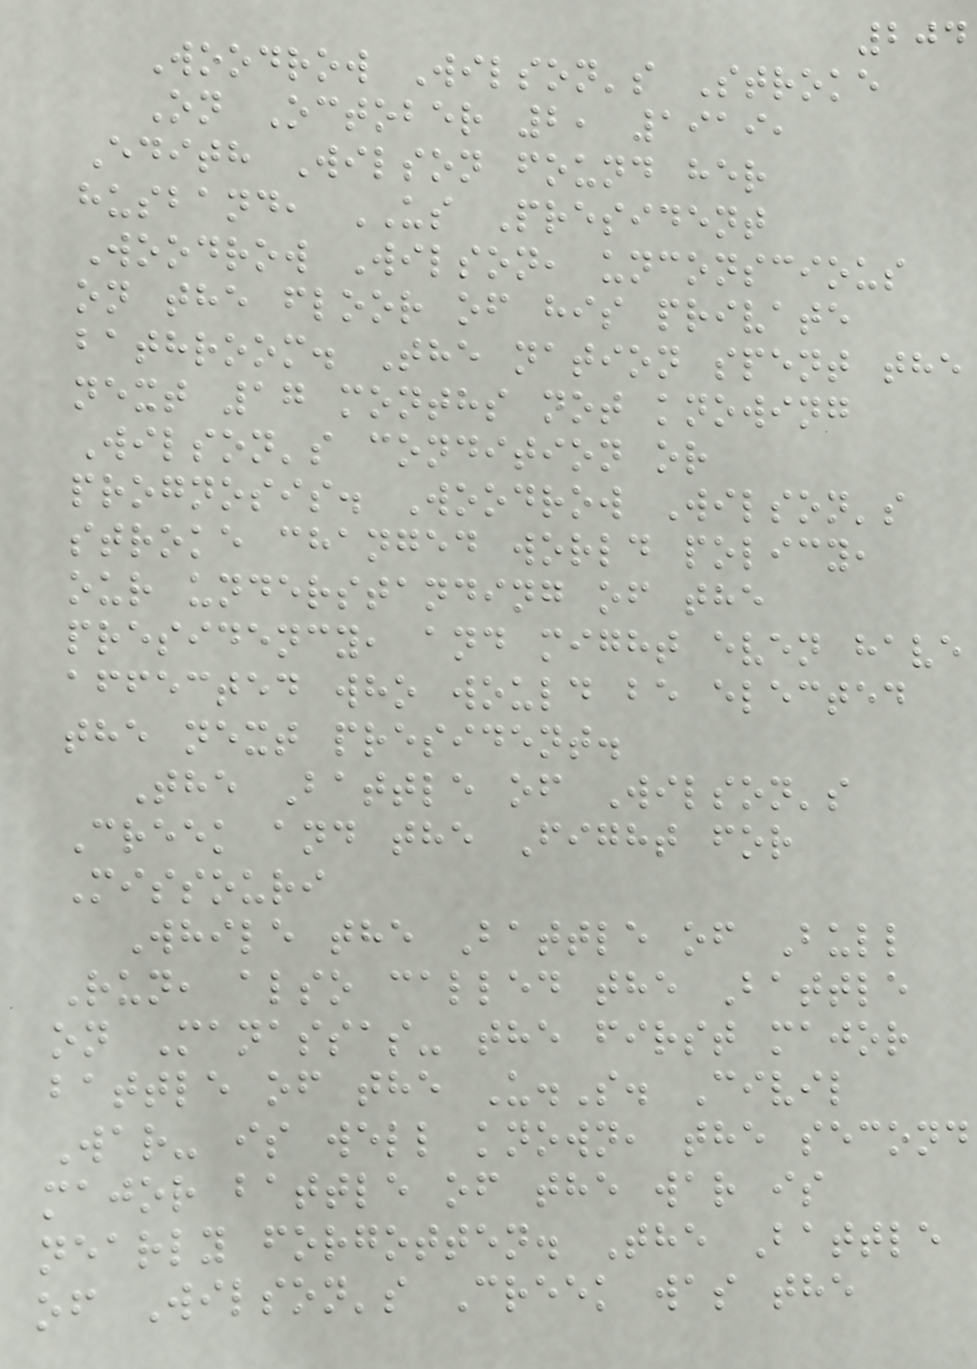204
Woodrow Wilson's Stroke
On October 2, 1919,
Edith Wilson found her
husband, US President
Woodrow Wilson, unconscious
on the floor of his private
bathroom. The nation spent the
next 17 months not knowing
Wilson's condition or
prognosis. Woodrow Wilson's
stroke changed world policy,
our understanding of the
presidency, and might even have
affected who would be elected
the next president.
The Battle of Wilson's
Creek and the Fight for
Missouri
While the Battle of Bull
Run, also called the Battle
on Manassas- the first major
battle of the U.S. Civil
War- is well known, the second
major battle of the war is
nearly forgotten. The Battle
of Wilson's Creek was the
